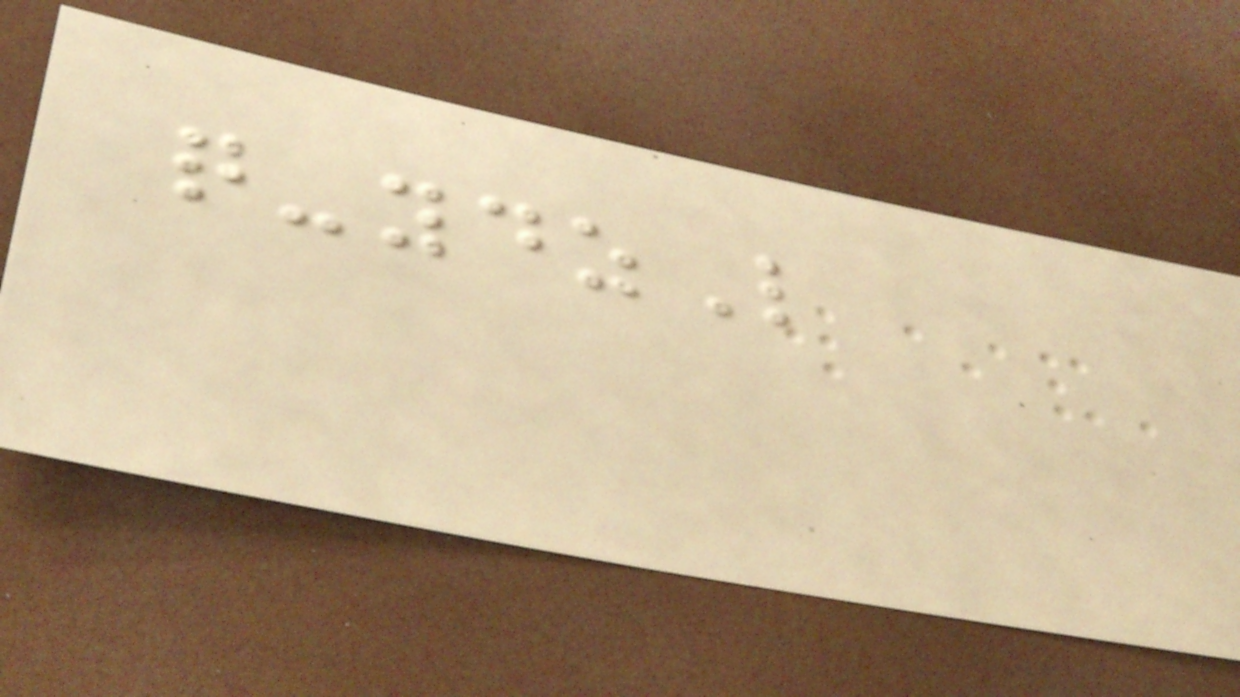q-ydzL
